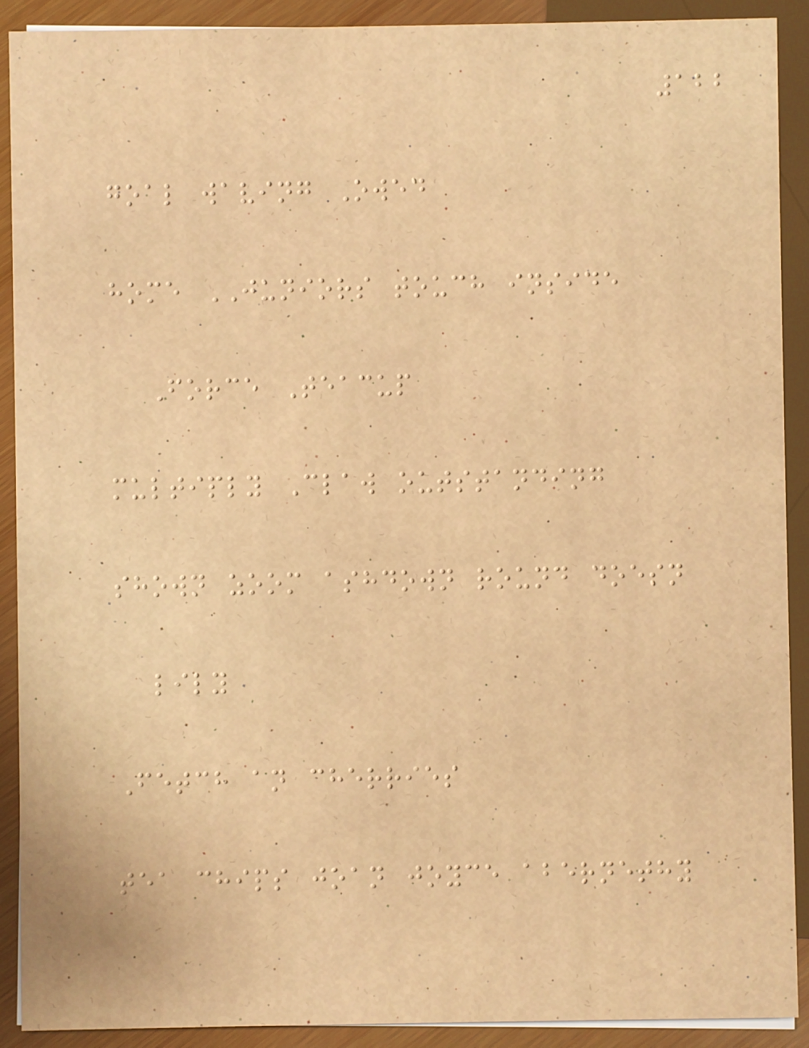122
goal waving Owed
home JUNIORS touch inside
Force Teacup
multiply Claw outstanding
shown zoom ashdown round doesn
lily
Fetch an cherries
tea chips joan joyce abernethy
